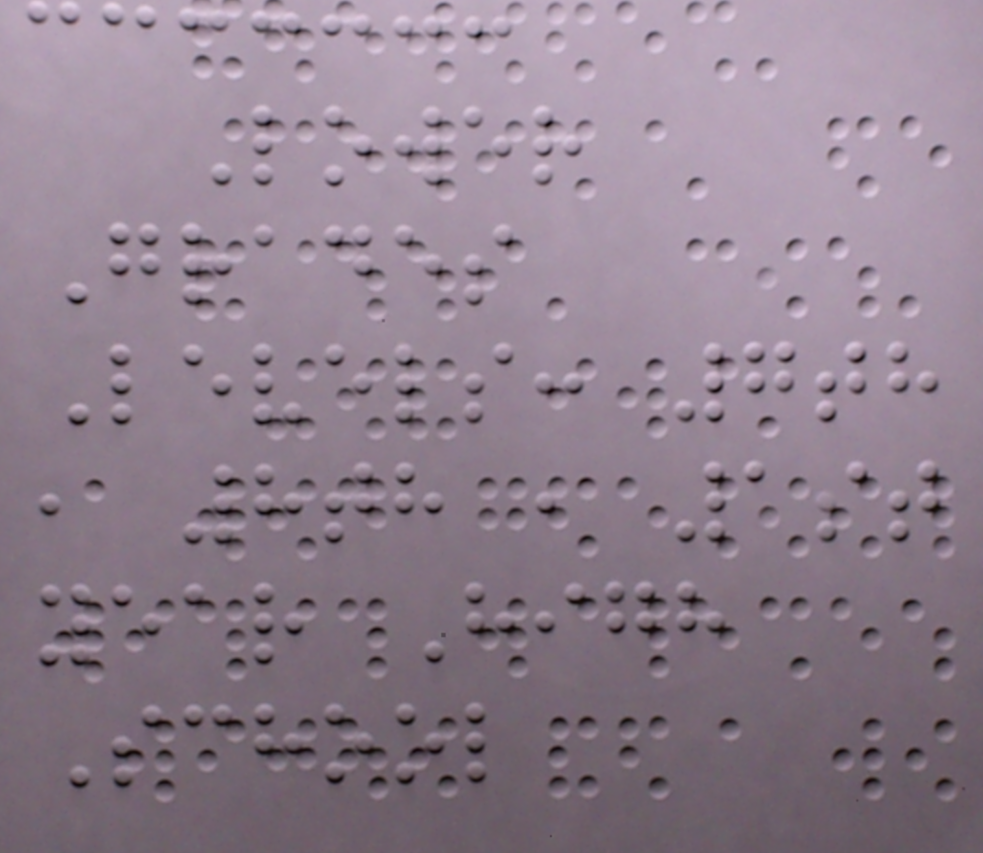Lower
Grades
Levels: 7th
, 8th , 1st
year High
School
